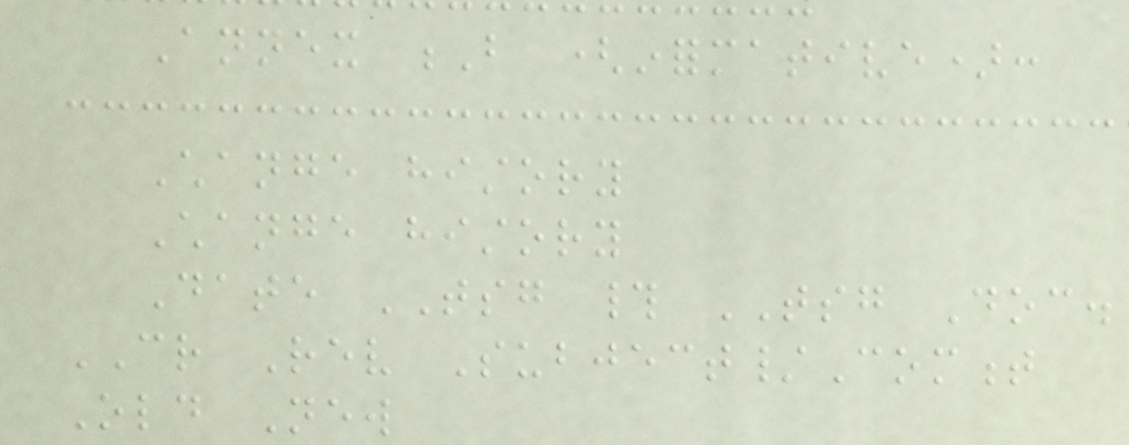Annex B (informative):
Change history
Change history
Date TSG # TSG Doc.
CR Rev Subject/Comment
Old New
